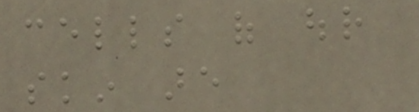cells of our
skin are
